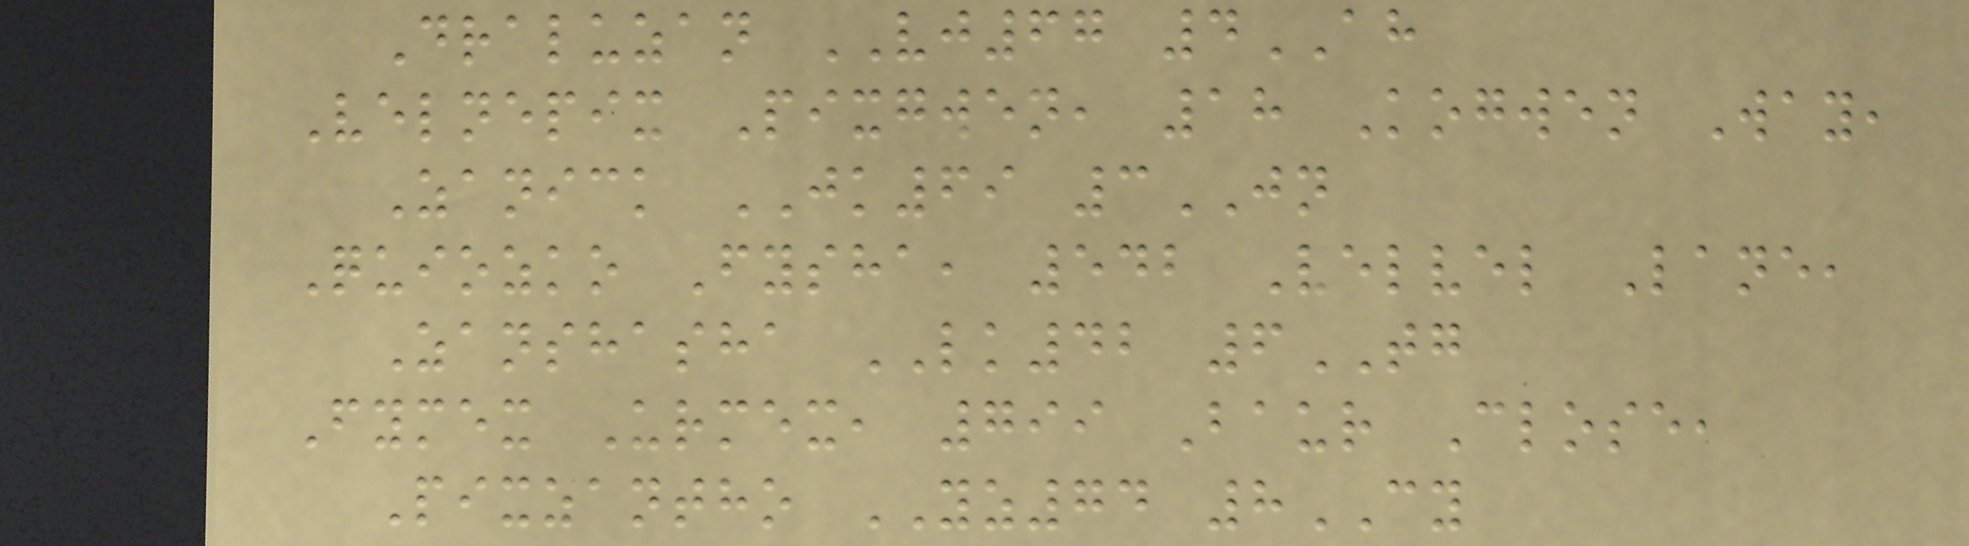Draluzan VJ67 4AH
Velnepix Pixgwen, 18 Kogwen Way,
Zanick JK69 3JN
Quiozko Fysha, 542 Velvel Lane,
Zanshasha LK42 6TG
Fymex Urmex, 799 Baur Close,
Pixzantho YZ74 8CY
